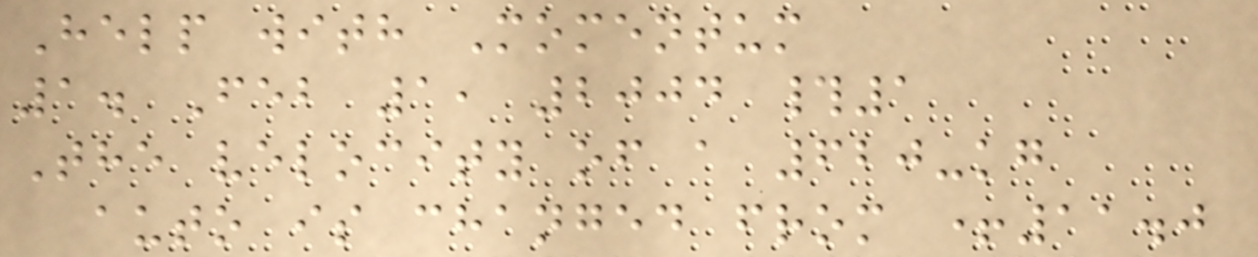Help with Momentum
1. Feb 1, 2004 #1
The velocity of a 620-kg
auto is changed from +11.0
